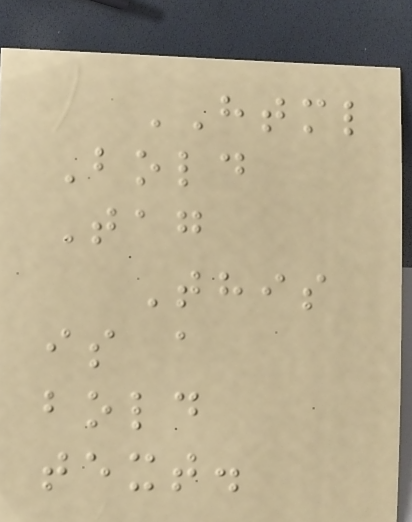HTML
Bold
Tag
This
is a
bold
text.
